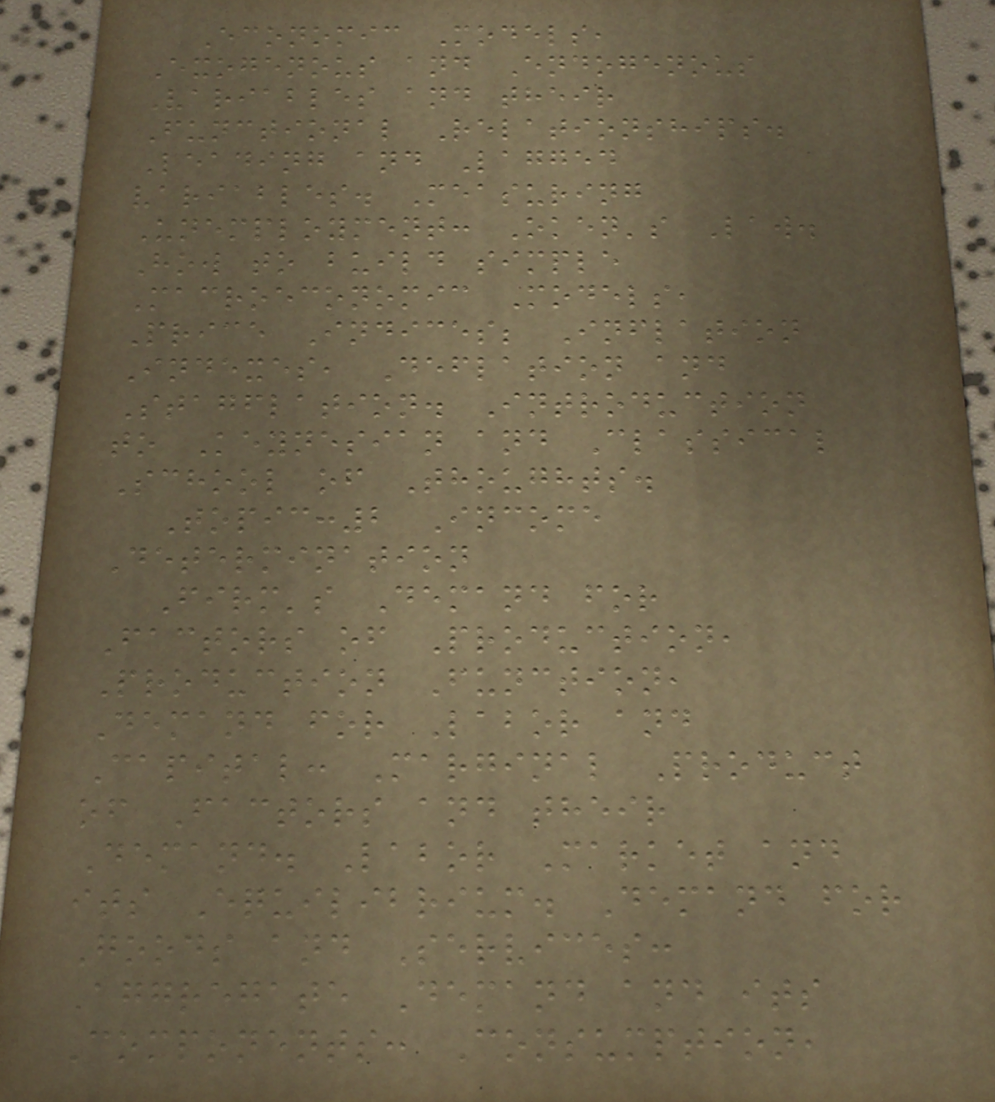Economic Models,
Exogenous and Endogenous
Variables and their
Functional Relationships.
Leading and Lagged
variables. Measuring
Unemployment: Oken's Law.
How to build simple
Macroeconomic Models,
Price Indices; Inflation
Indexes, Deflation and
Stagflation. Introduction
to Keynesian and Classical
School of Thoughts.
Topic:2 Income
Determination
Firm's Demand for
Factors of Production,
Production Function,
Demand for Labor and
Capital: Marginal Product
of Factors and their
Demand. Labor Market and
its Equilibrium. Demand for
Goods and Services:
Aggregate Demand and its
Components: Consumption,
